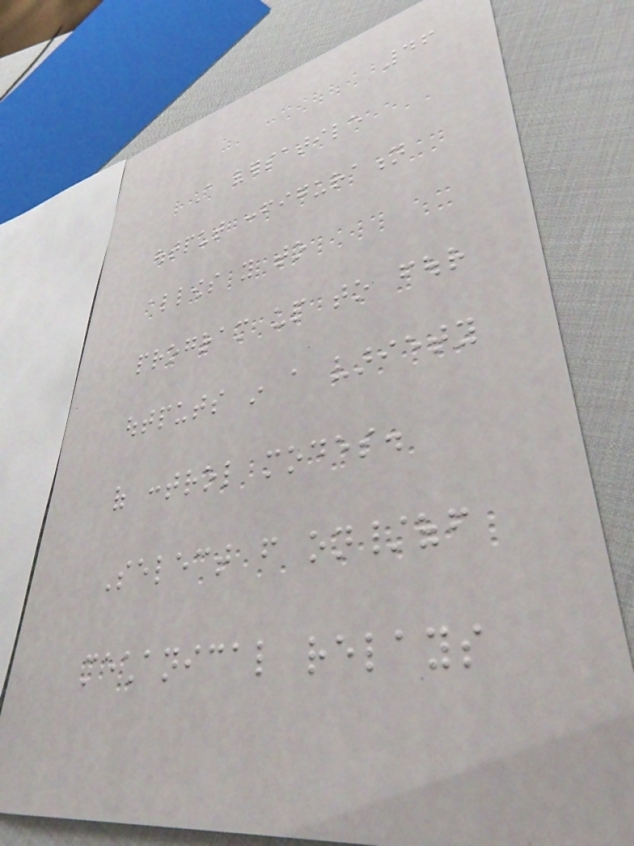46
A versatile
output configuration
allows you to
program up to four
outputs in a variety
of control modes.
Select from on/off
mechanical relays
